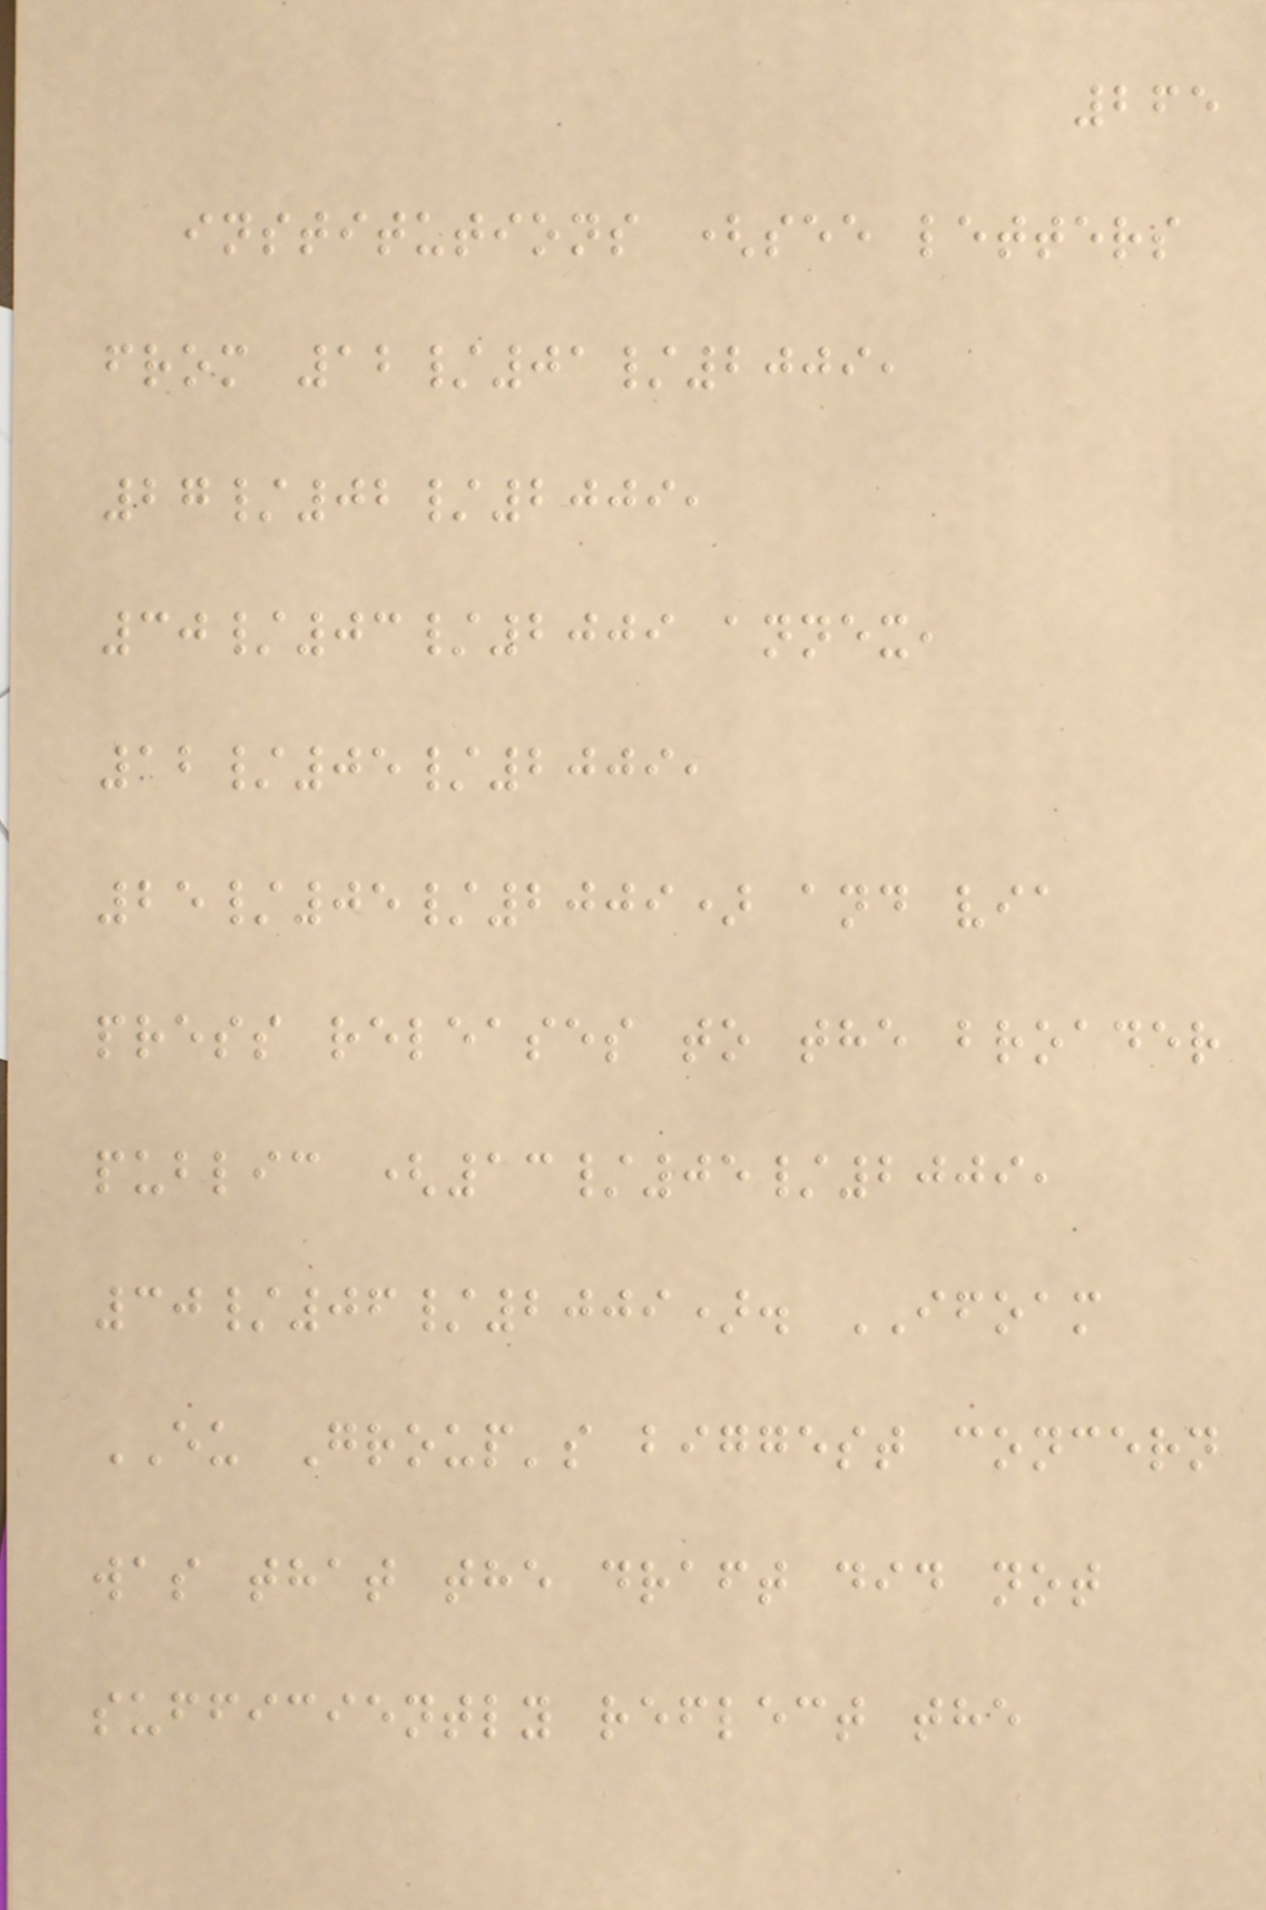265
institutions (see letters
from 12/01/2009,
27/02/2009,
30/03/2009 annex,
12/05/2009,
25/05/2009) and via
press releases to the broader
public (13/05/2009,
30/06/2009). IFOAM
EU Group's biggest concern
was that the draft did not
sufficiently reflect the
